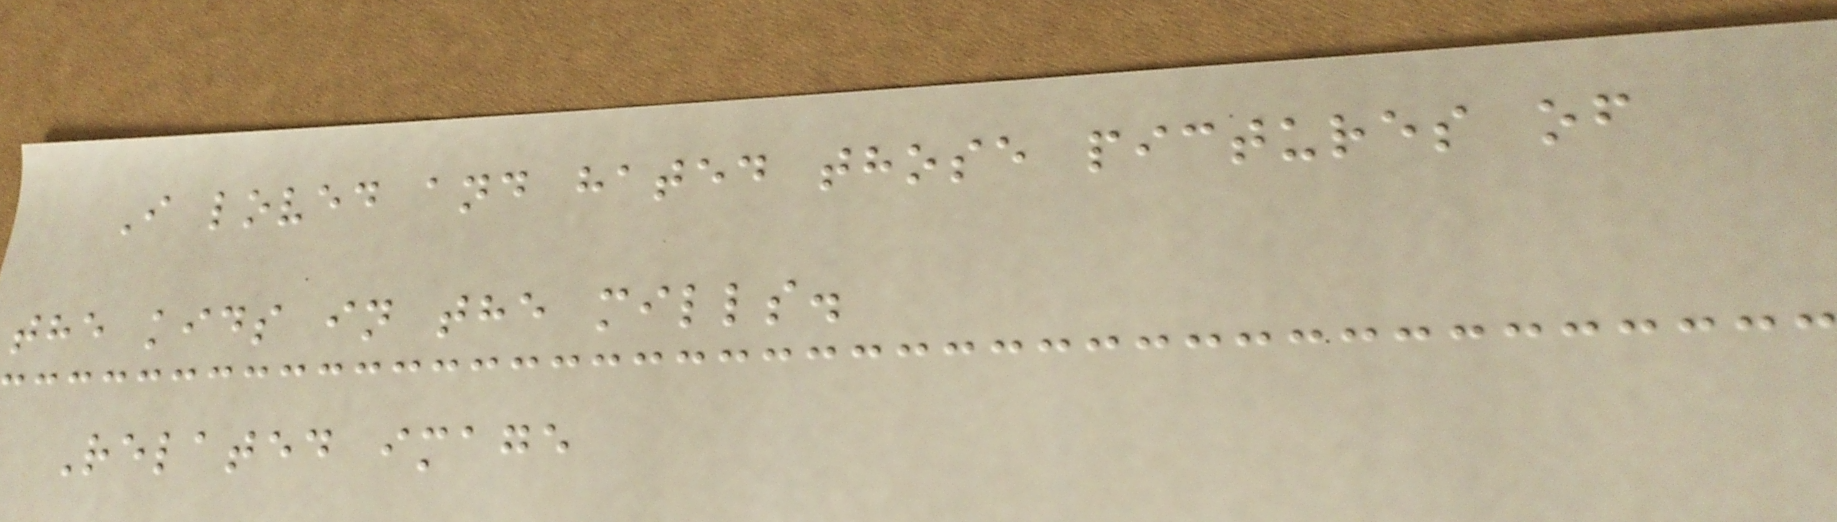I loved and hated those pictures of
the kids in the mills.
Related image
